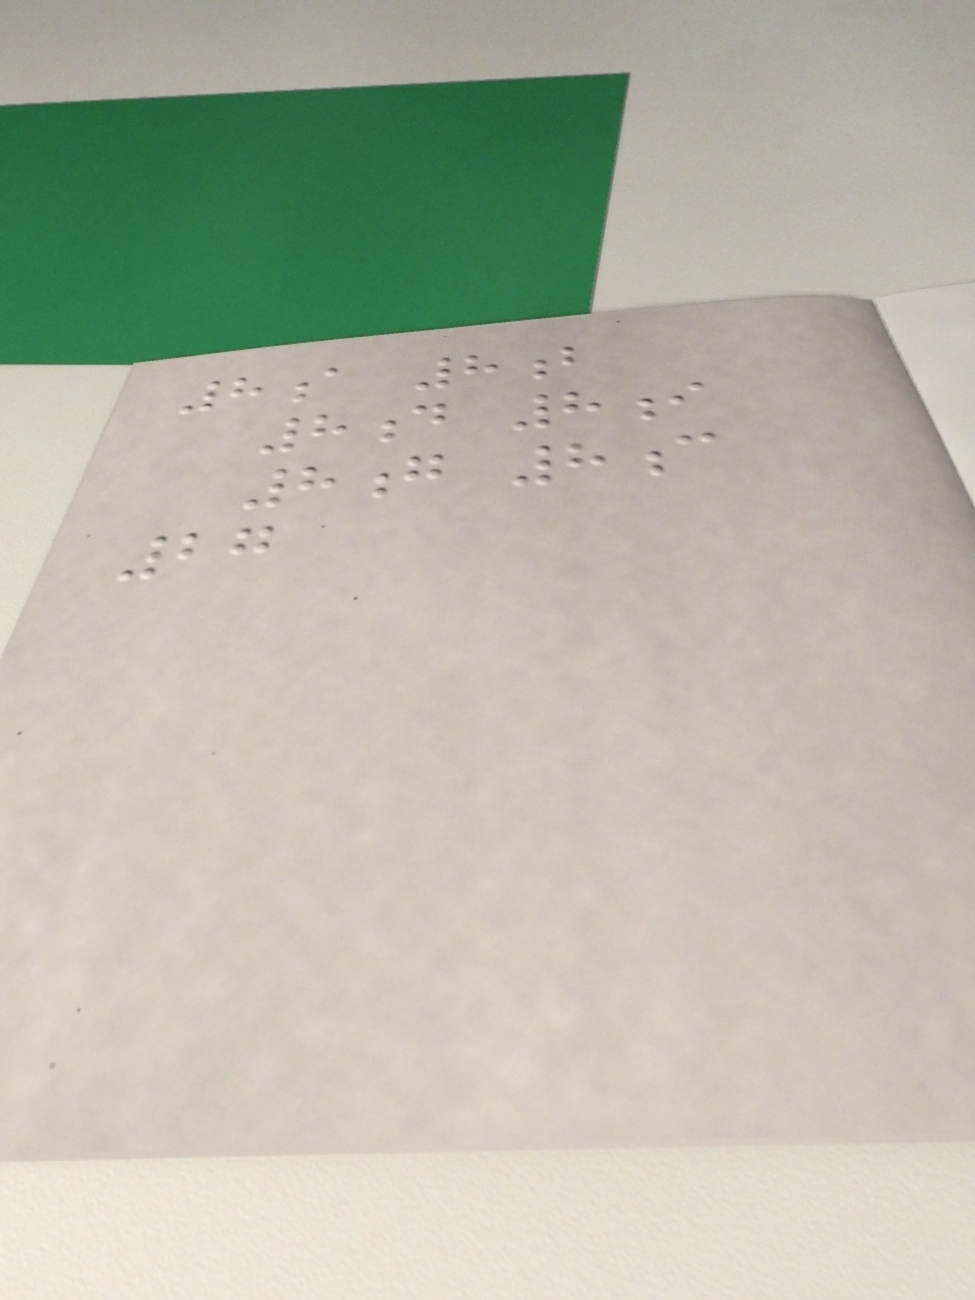8a 8b
8d 8i
8g 8c
27
